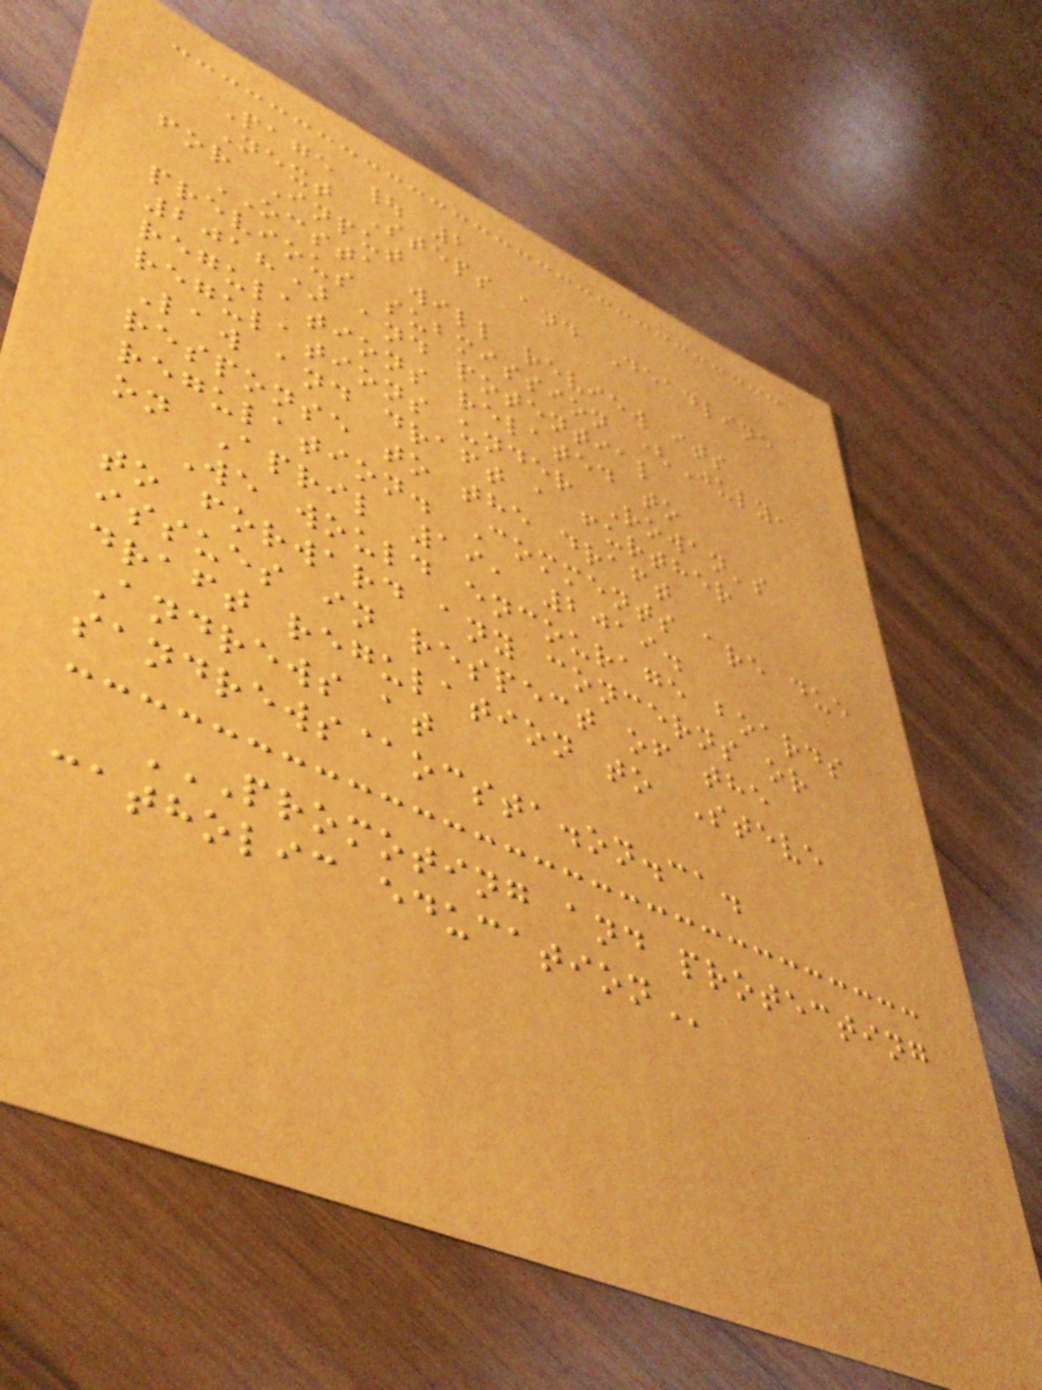Page | 2
Next Steps and Deadline
for Input
OCSTA will review its
previous submission (July,
2018) and potential
regulations related to
regulations under Rowan's
Law and draft a further
response to the draft
regulation. Comments are due
on April 19, 2019.
We would encourage boards
to forward any concerns or
issues in respect of the
draft regulation to Steve
Andrews at
sandrews@ocsta.on.ca.
PROMOTING AND PROTECTING
CATHOLIC EDUCATION
